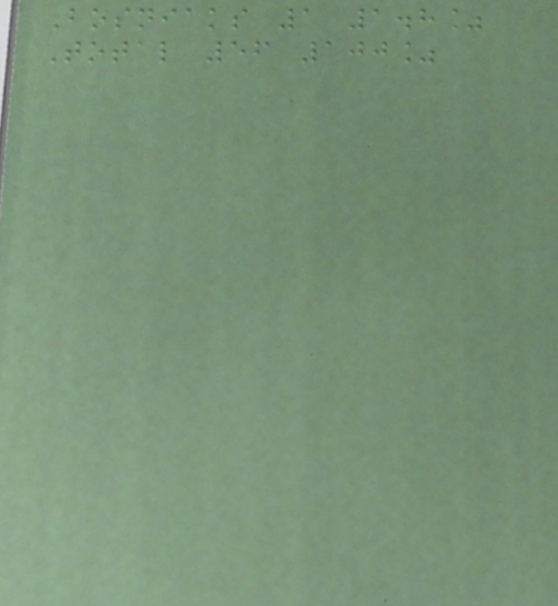Bosniaks 1 1.8%
Total 56 100%
